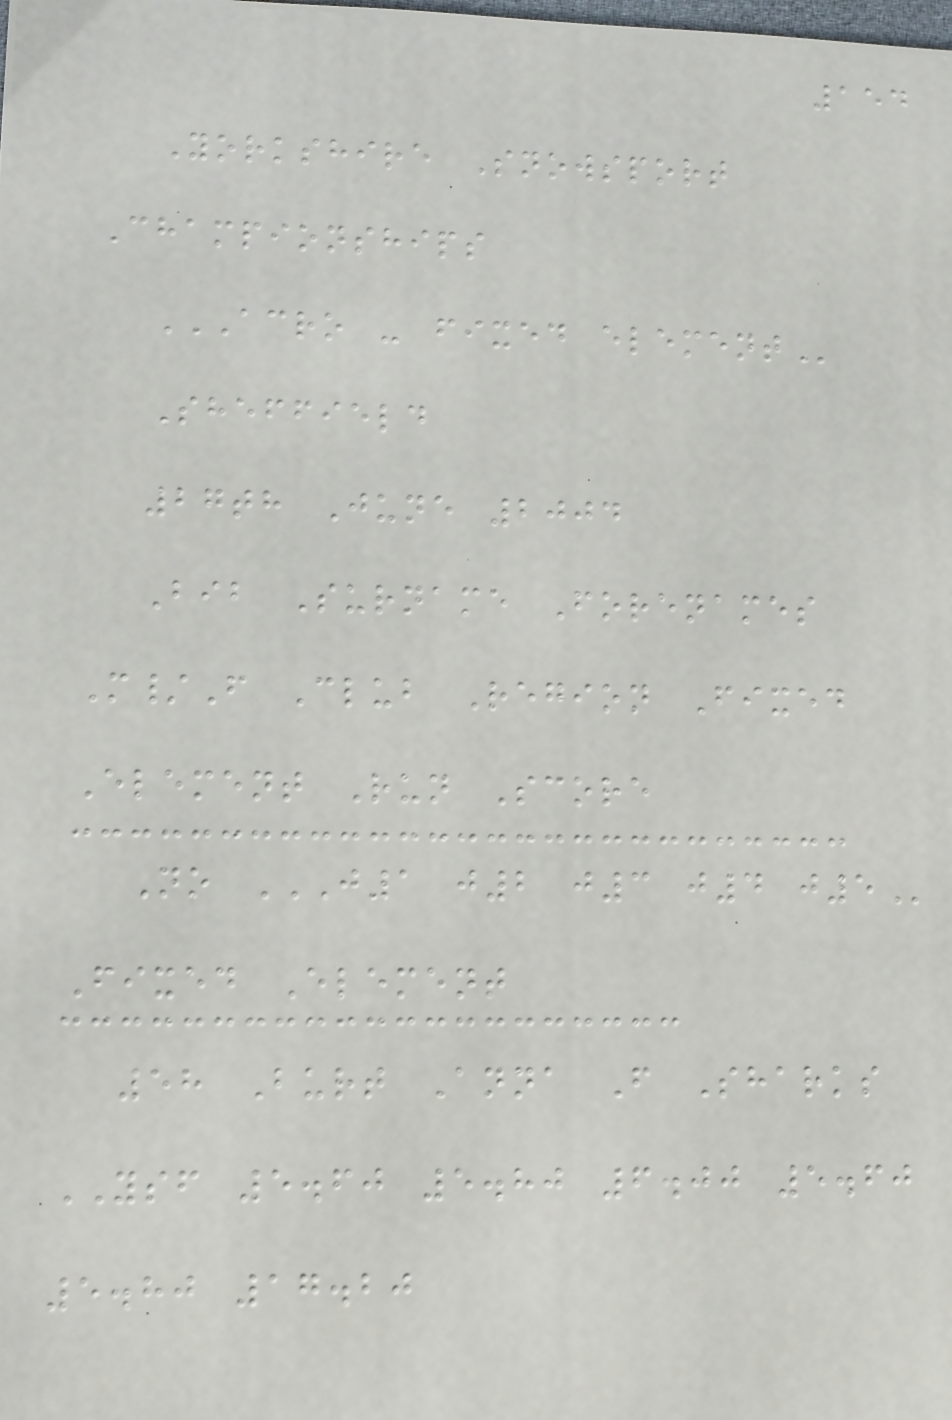154
Yorkshire Snowsport
Championships
ACRO - FIXED ELEMENT
Sheffield
27th June 2004
Bib Surname Forenames
M/F Club Region Fixed
Element Run Score
No J1 J2 J3 J4 J5
Fixed Element
58 Burt Anna F Sharks
YSF 5.60 5.80 6.00 5.60
5.80 17.20
